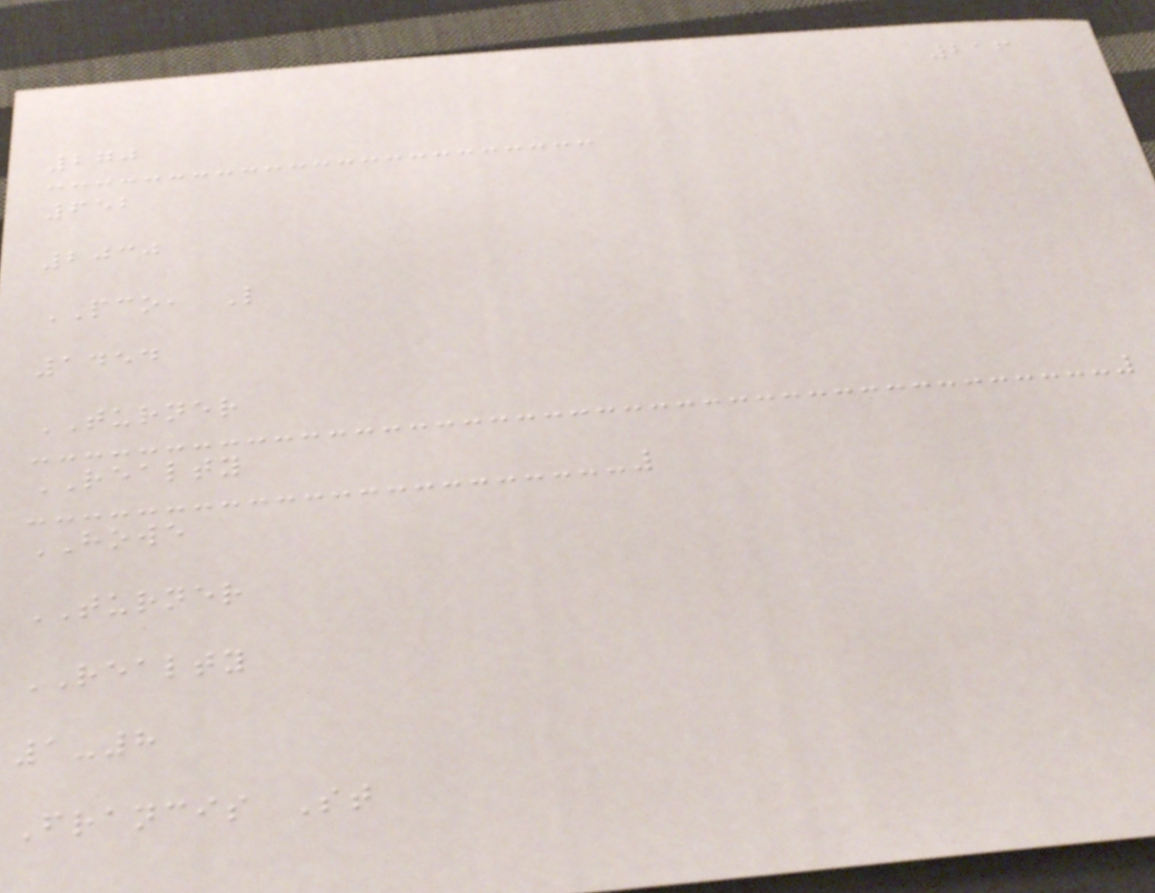216
270
652
2030
PCO, L
1454
TURNER
REALTY
HOWE
TURNER
REALTY
1-8
Francis St
